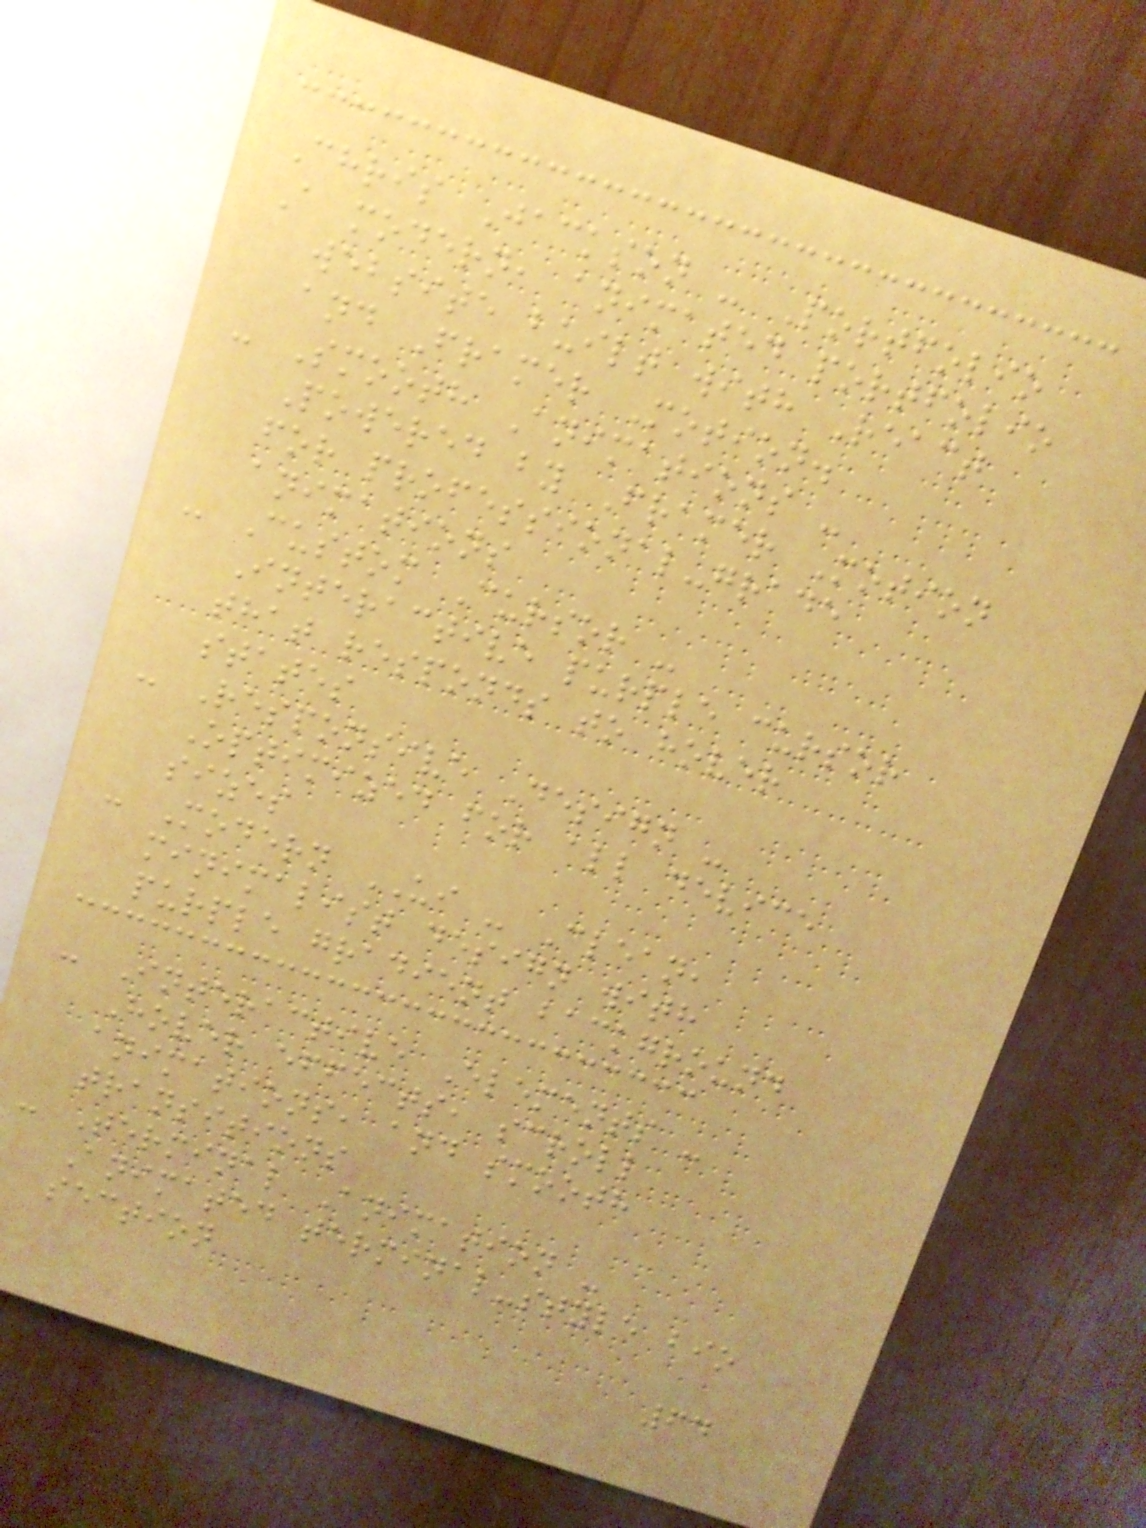Chris Jackson - Portfolio
A modern, animated portfolio
website built with React
and Framer Motion.
- Smooth Animations -
Powered by Framer Motion
for professional-grade
animations
- Custom Cursor -
Interactive purple cursor
that responds to hover
states
- Responsive Design -
Optimized for all device
sizes
- Modern UI - Clean,
minimalist design with
purple gradient background
- Interactive Elements -
Hover effects, scroll
animations, and smooth
transitions
- Terminal Animation -
Animated terminal-style bio
section
64
